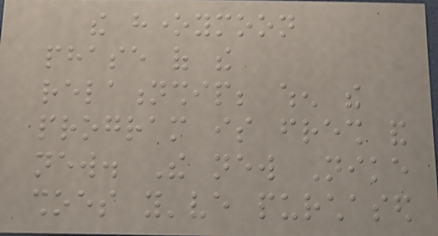the honeymoon
phase of the
relationship; when the
program is fresh and
new. The new Nike
shoes you've purchased
